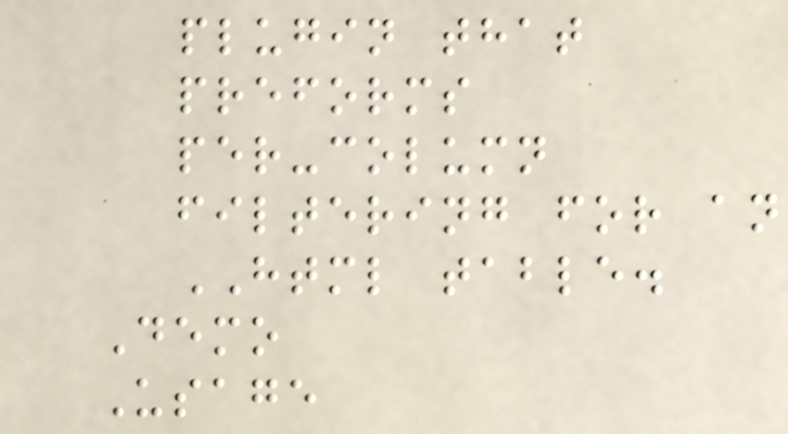plugin that
preforms
per-column
filtering for an
HTML table.
Demo
Usage
